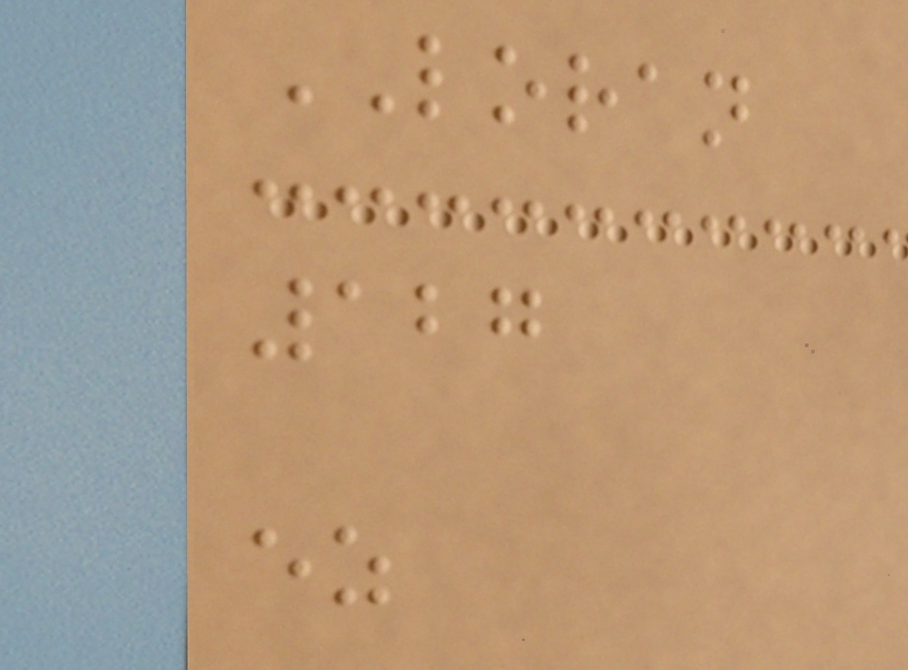LORAN
127
ez
